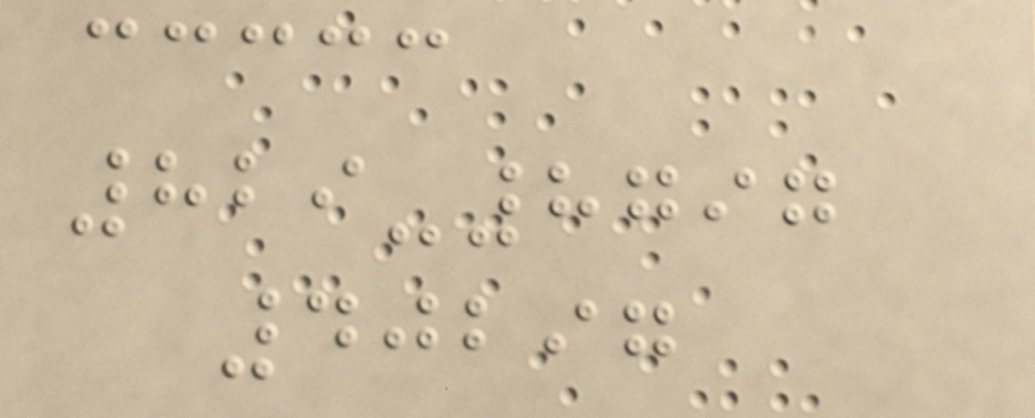829-8797
40297
